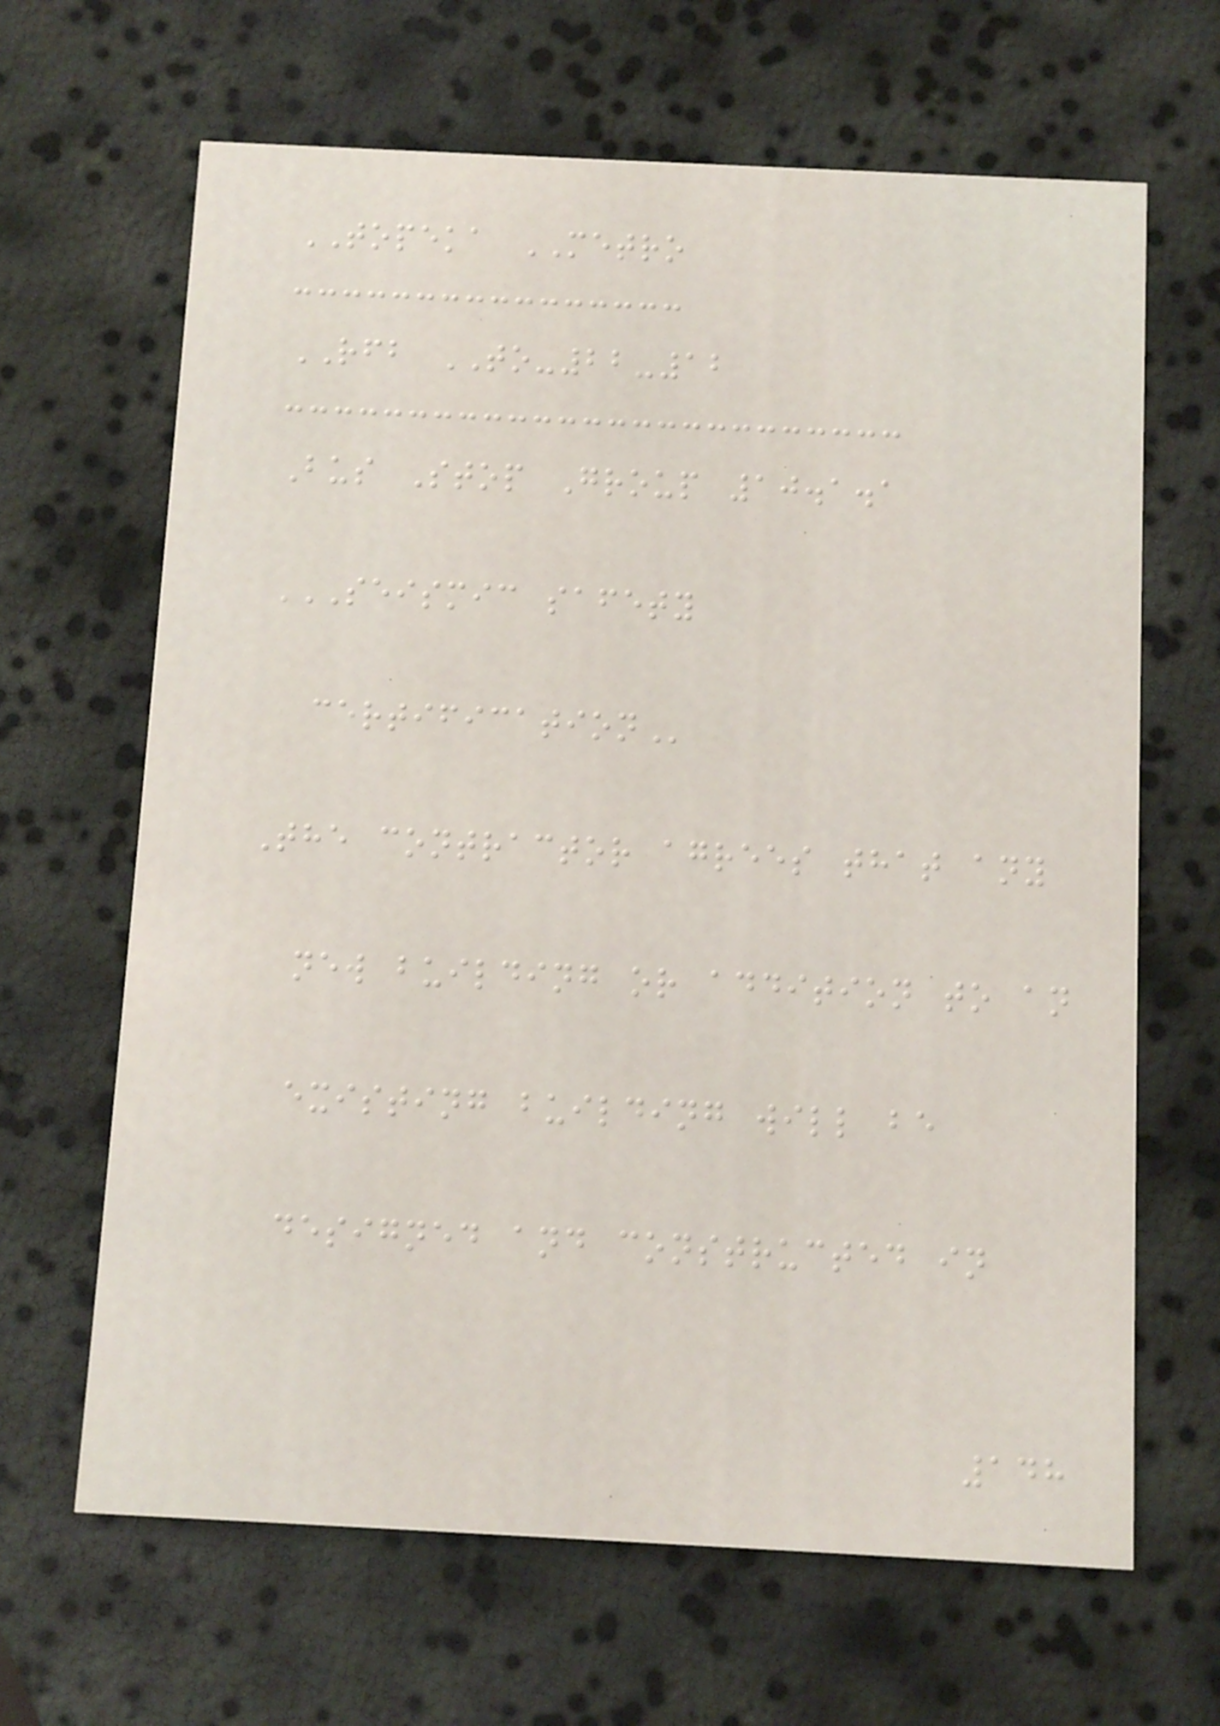TOPEKA METRO
RFB TO-22-12
Bus Stop Group 10.1.1
SEISMIC SAFETY
CERTIFICATION
The contractor agrees that any
new building or addition to an
existing building will be
designed and constructed in
148
